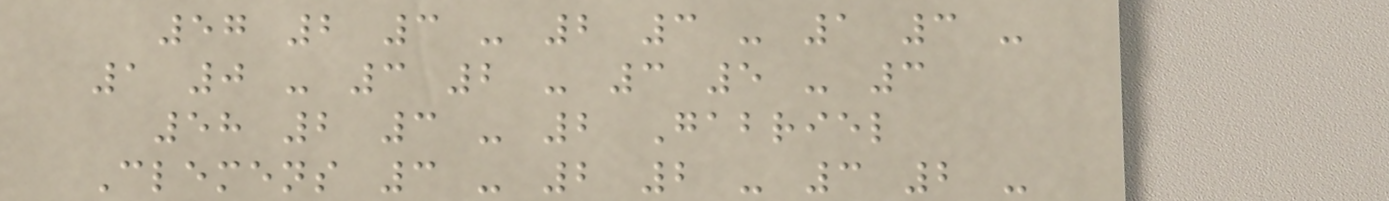57 2 3 - 2 3 - 1 3 -
1 0 - 3 2 - 3 5 - 3
58 2 3 - 2 Gabriel
Clemens 3 - 2 2 - 3 2 -
